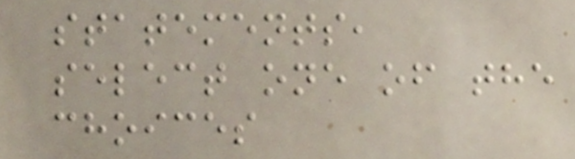statements,
select one of the
choices
